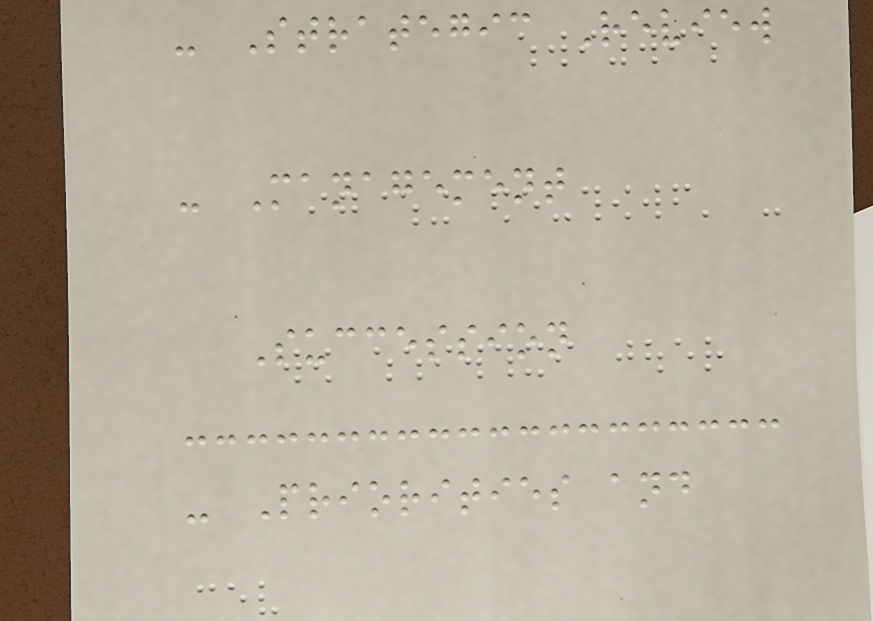- Strategic Review
- Management
Succession
- Priorities and
